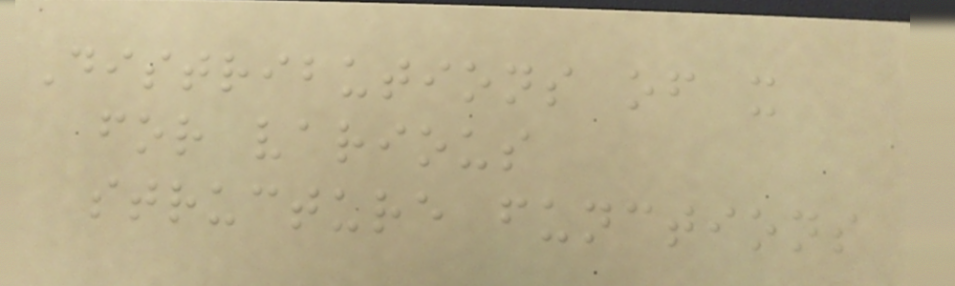Distributions of x
for various
structure functions
